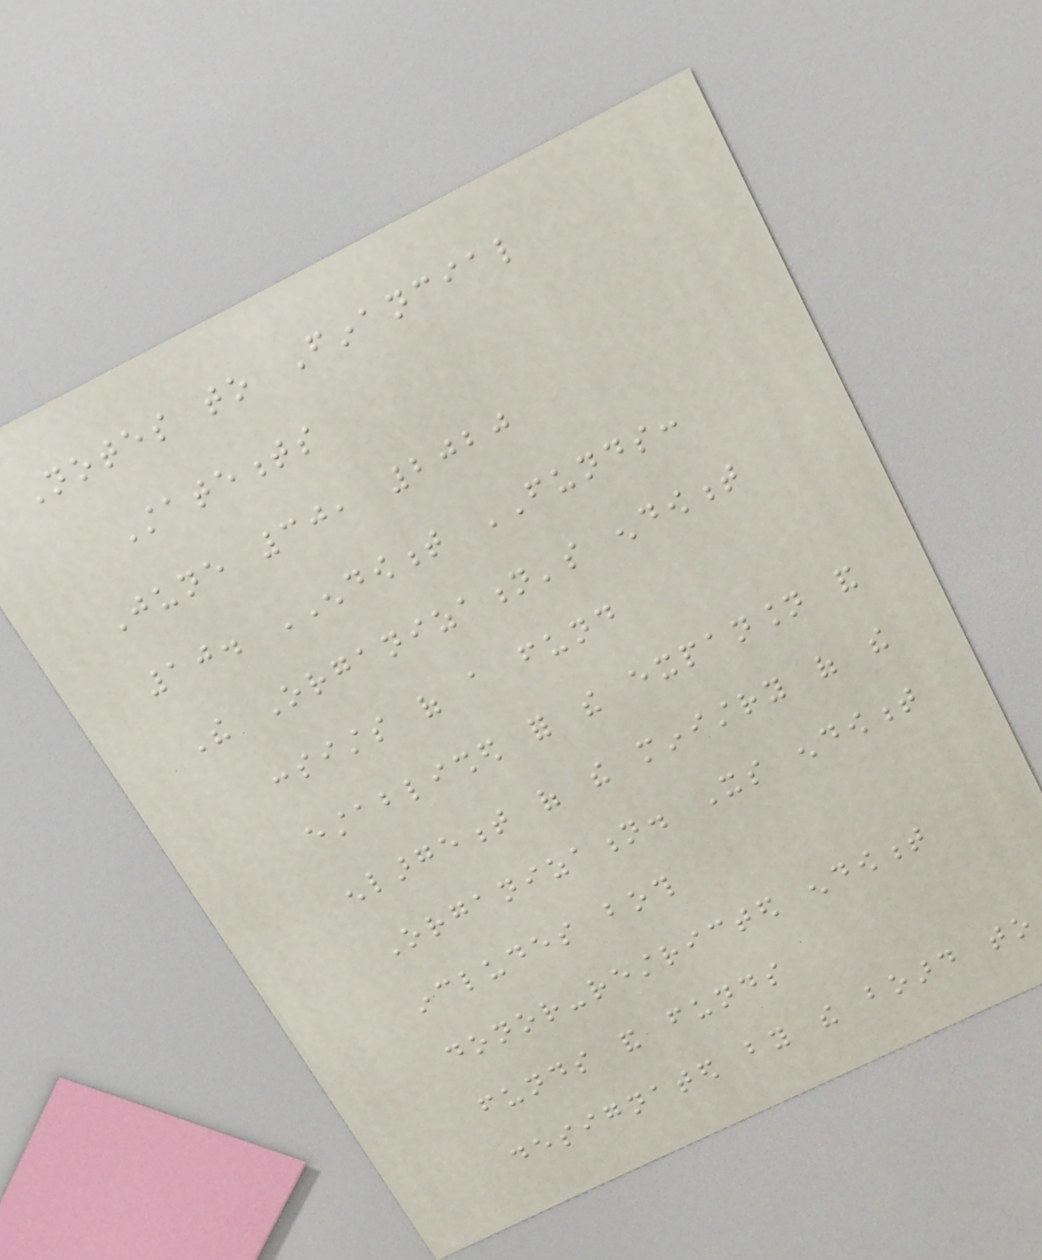Notes to Financial
Statements
June 30, 2020
10. ENDOWMENT FUNDS:
The Organization's endowment
consists of a fund
established for the expansion and
enlargement of the ministry of the
Organization. Its endowment
includes both
donor-restricted endowment
funds and funds
designated by the board to
